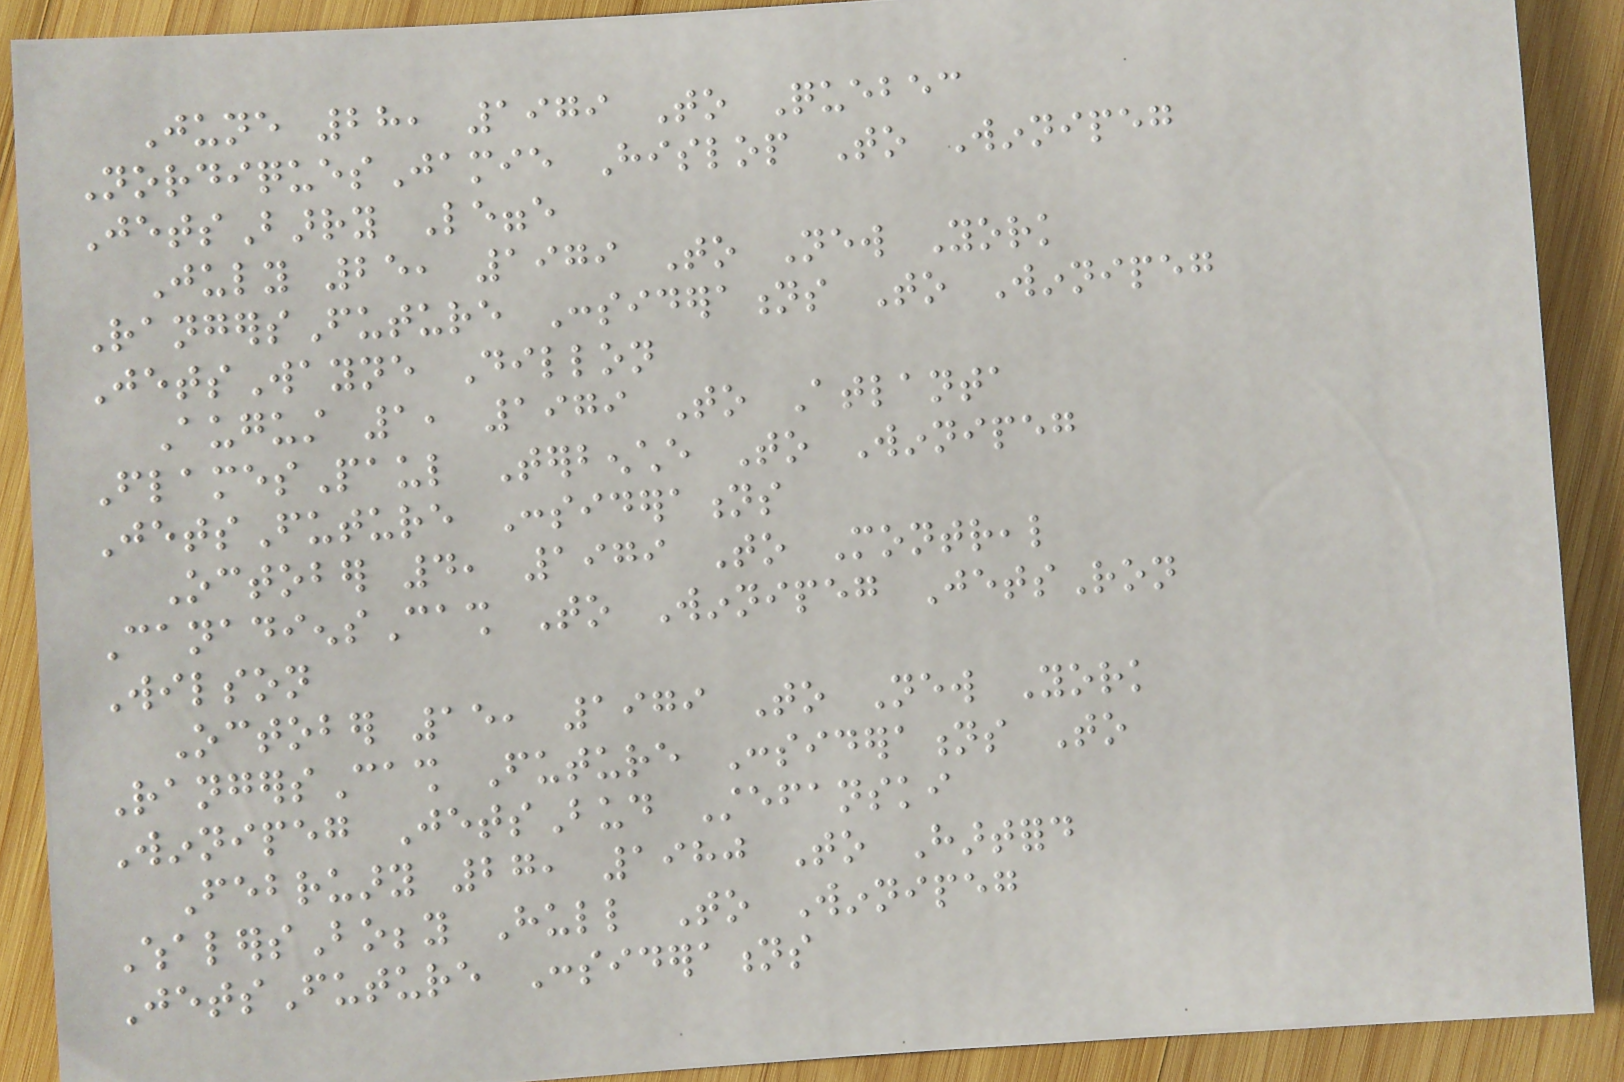June 28, 1979 To Quebec
NordiquesJamie Hislop To Winnipeg
JetsBarry Legge
July 25, 1979 To New York
RangersFuture Considerations To Winnipeg
JetsWayne Dillon
August 1, 1979 To Atlanta
FlamesPaul Terbenche To Winnipeg
JetsFuture Considerations
October 4, 1979 To Montreal
CanadiensCash To Winnipeg JetsRon
Wilson
October 15, 1979 To New York
RangersCash Future Considerations To
Winnipeg JetsBud Stefanski
February 27, 1980 To Hartford
WhalersBobby Hull To Winnipeg
JetsFuture Considerations
